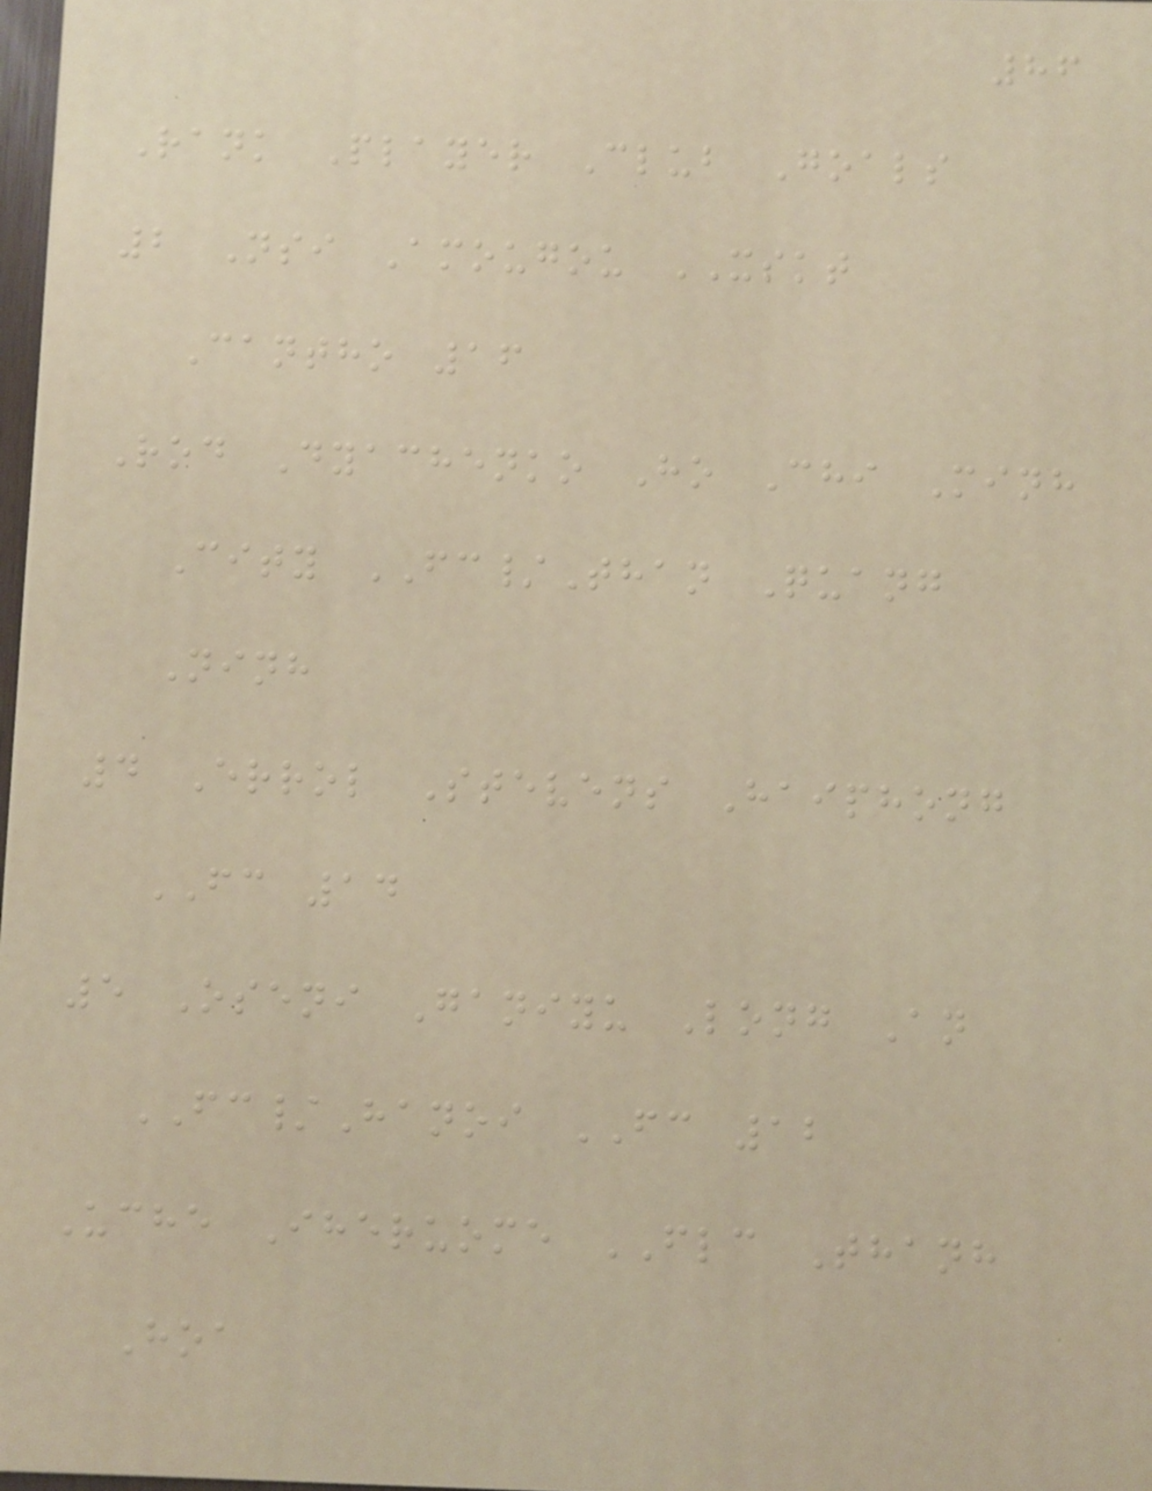86
Rank Player Club Goals
2 Nsi Amougou XSKT
Cantho 16
Rod Dyachenko Ho Chi Minh
City FC/Than Quang
Ninh
4 Errol Stevens Haiphong
FC 14
5 Oseni Ganiyu Long An
FC/Hanoi FC 12
Uche Iheruome FLC Thanh
Hoa
